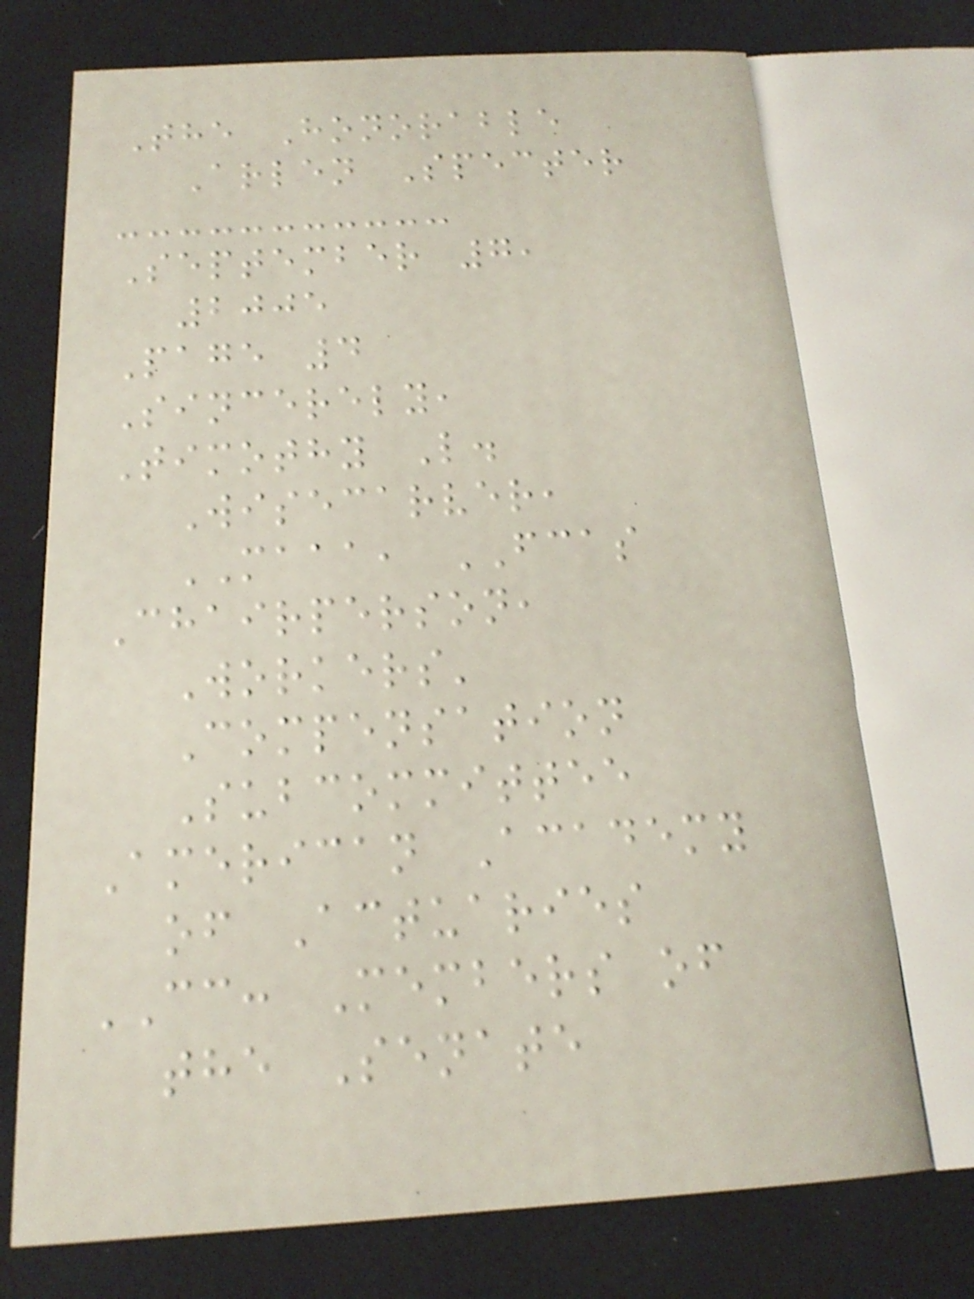The Honorable
Arlen Specter
September 7,
2005
Page 4
Sincerely,
Timothy L.
Wisecarver,
MAAA, FCAS
Chairperson,
Workers'
Compensation
Subcommittee
American Academy
of Actuaries
CC: Members of
the Senate
